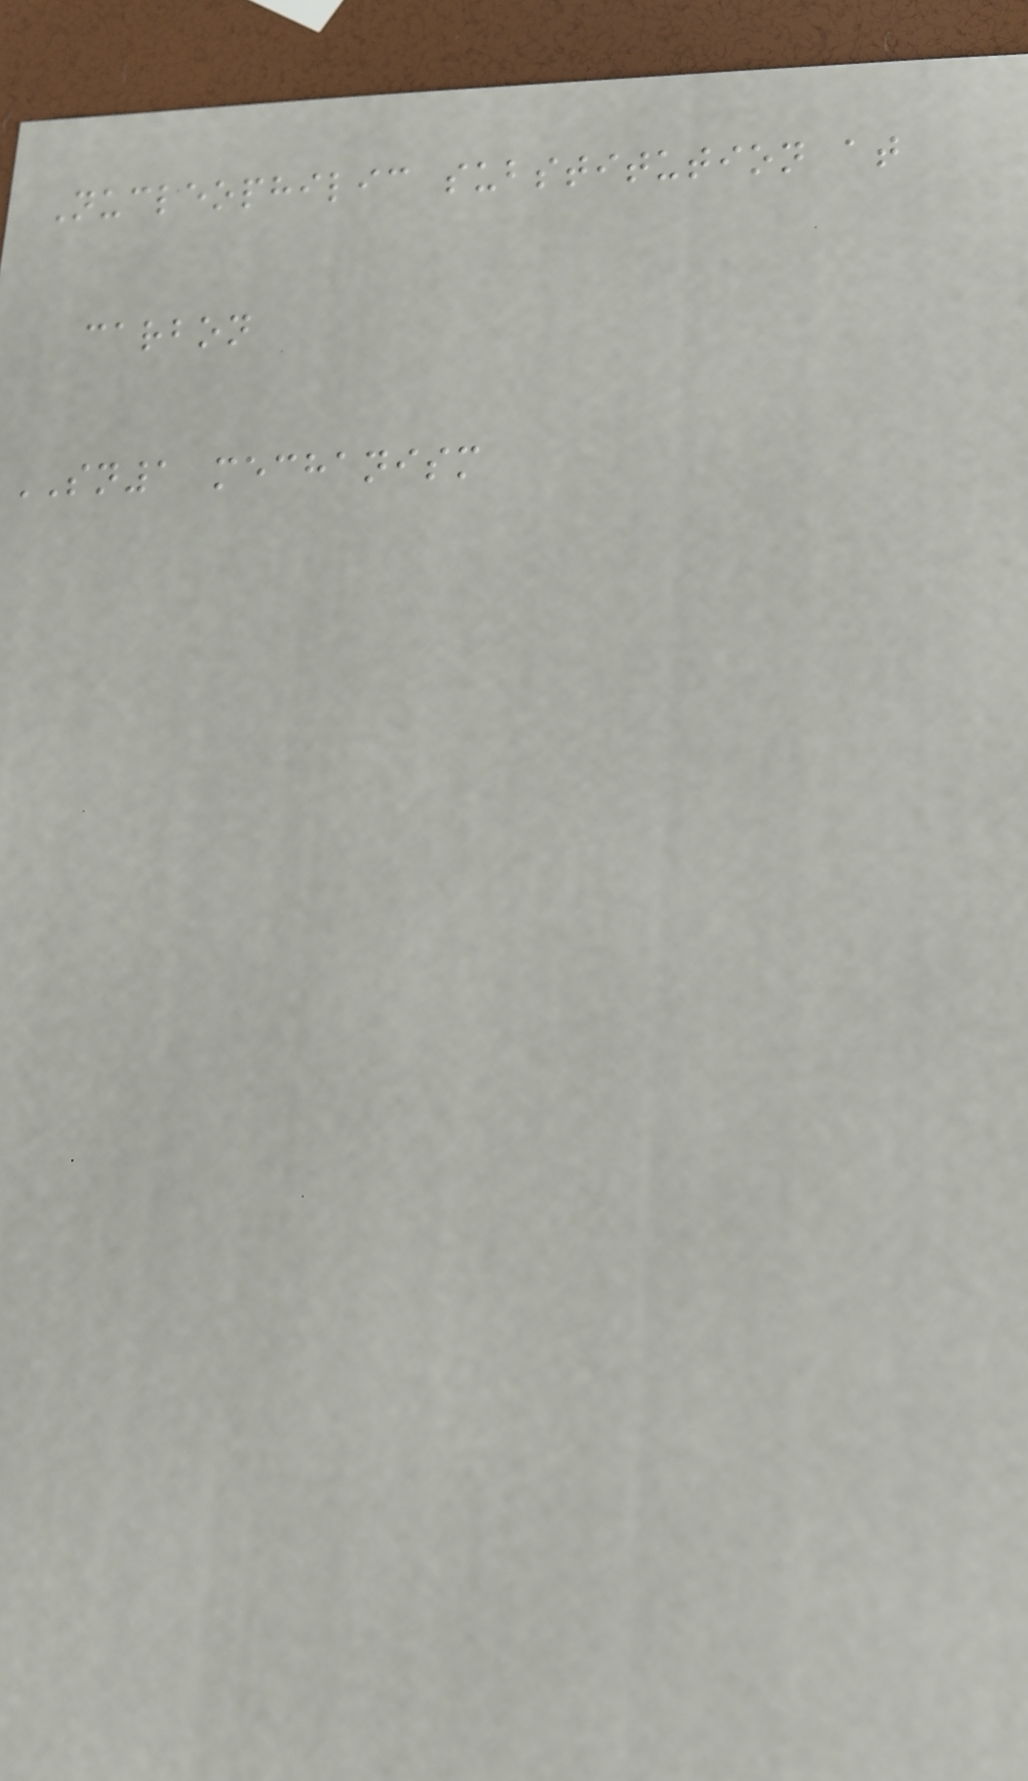Nucleophilic substitution at
carbon
SN1 mechanism
